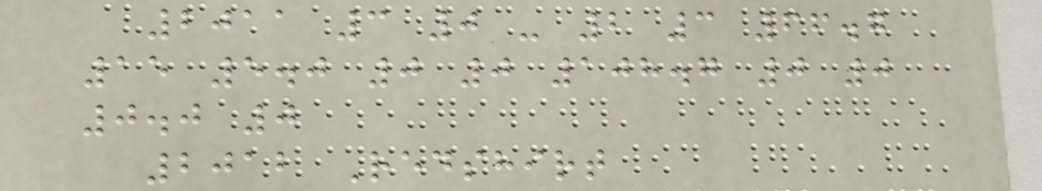2011 3 0 - 2 3 66.7
15 5.0 0 0 108.7 0 0
0.0 0
2012 Redshirt
